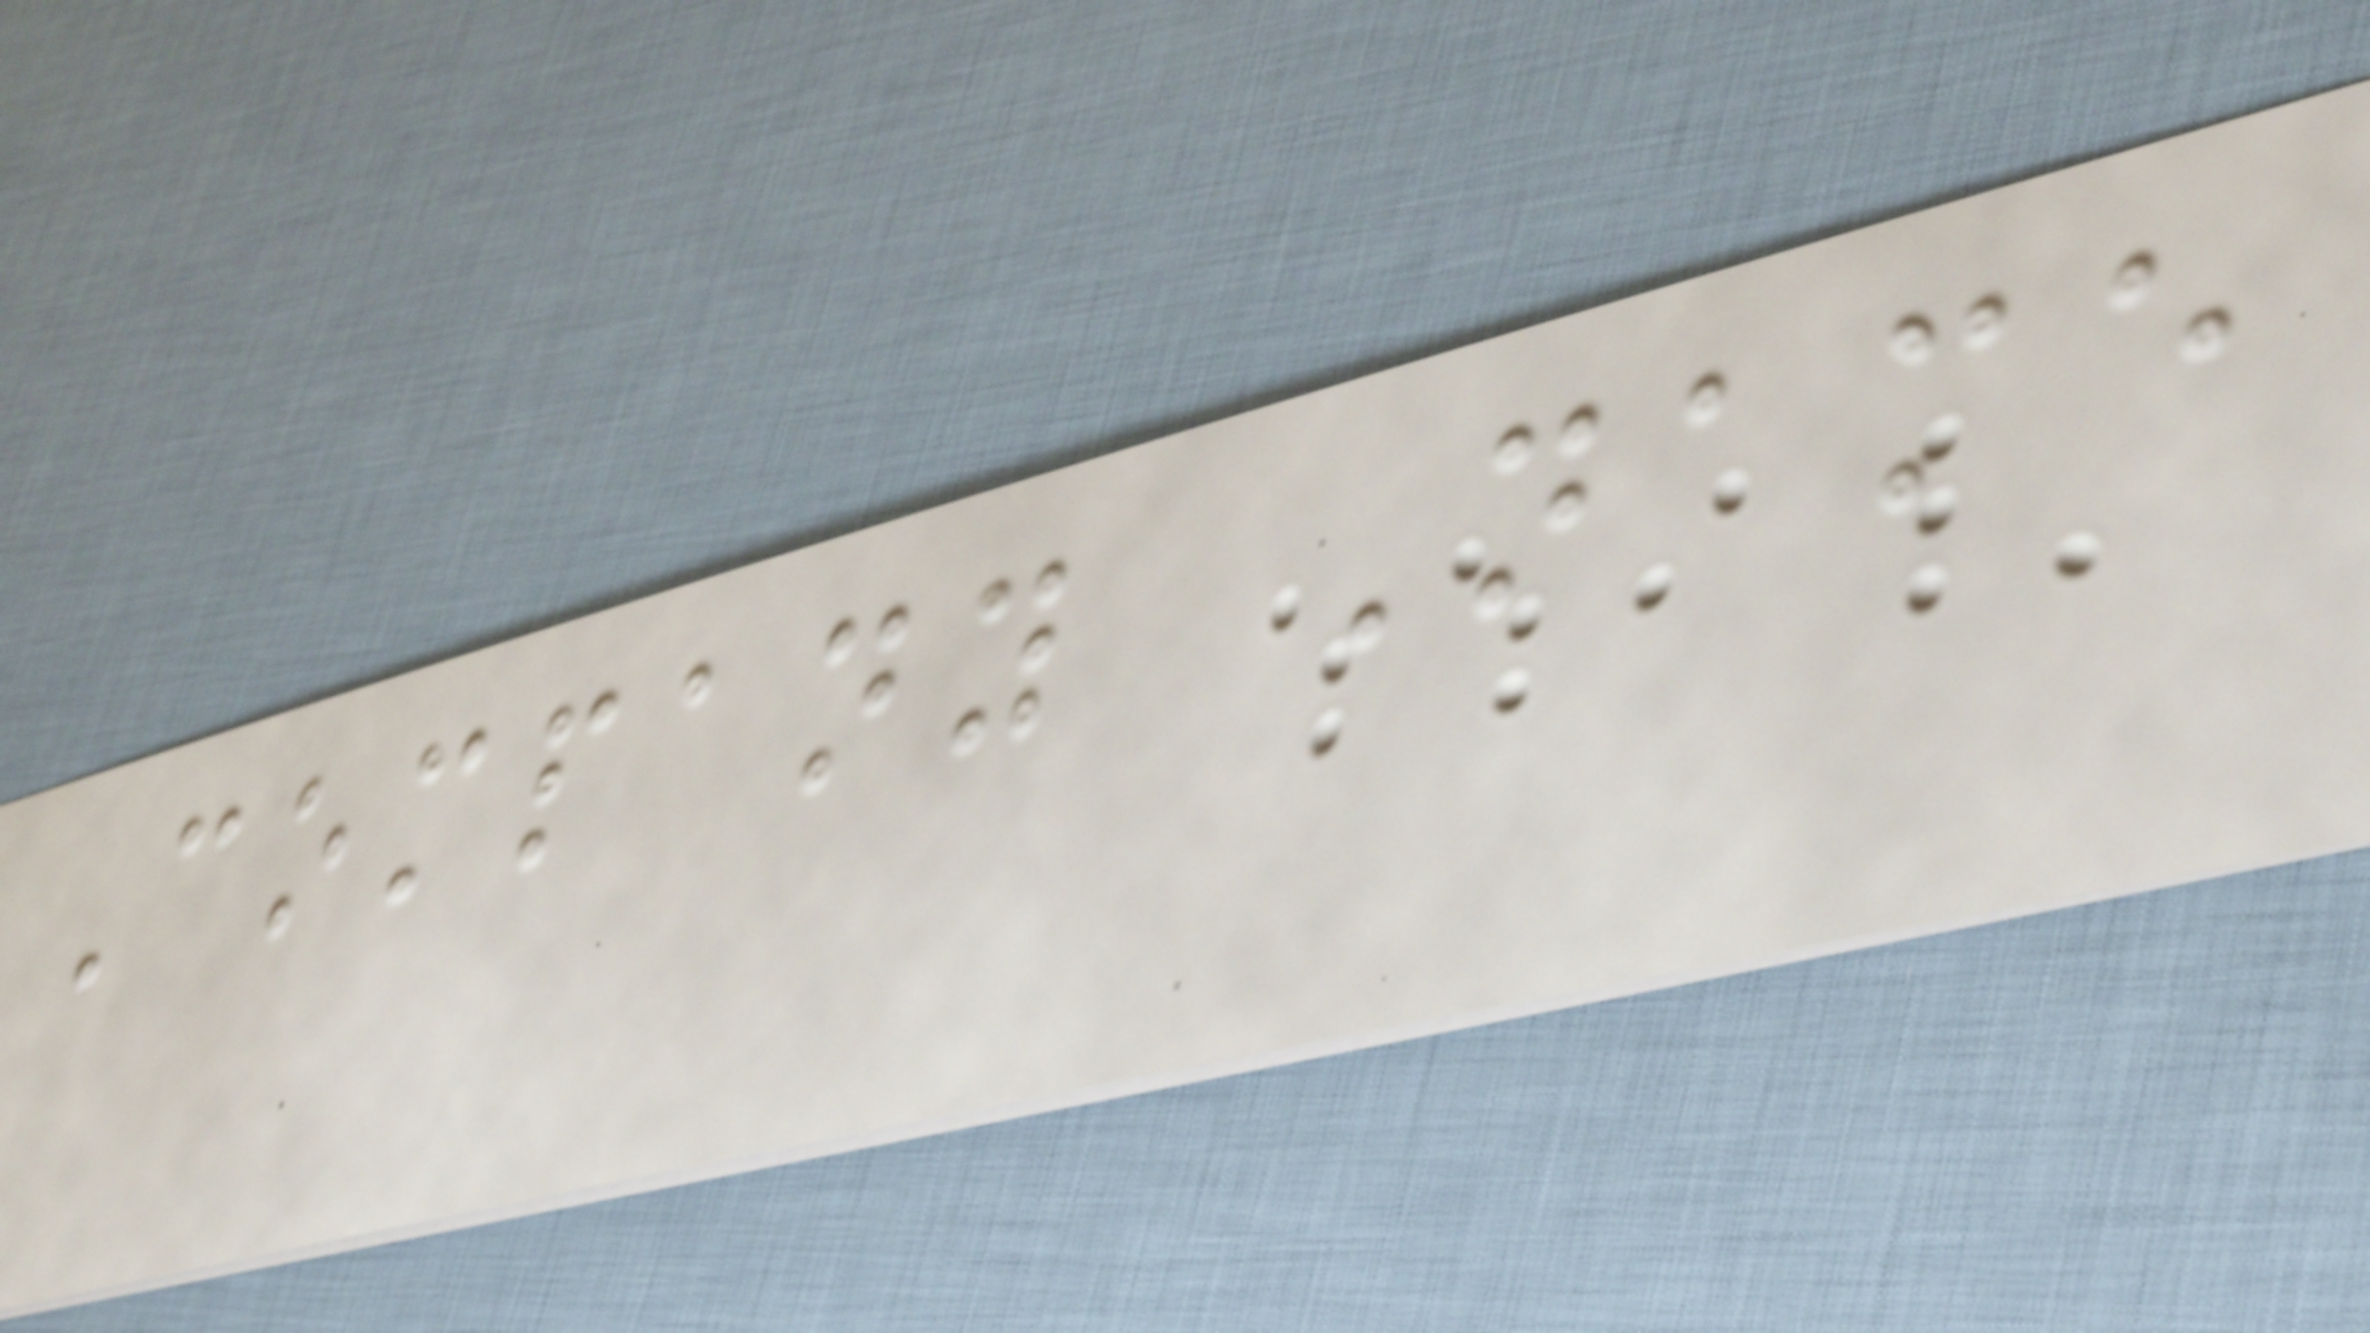Company Name
